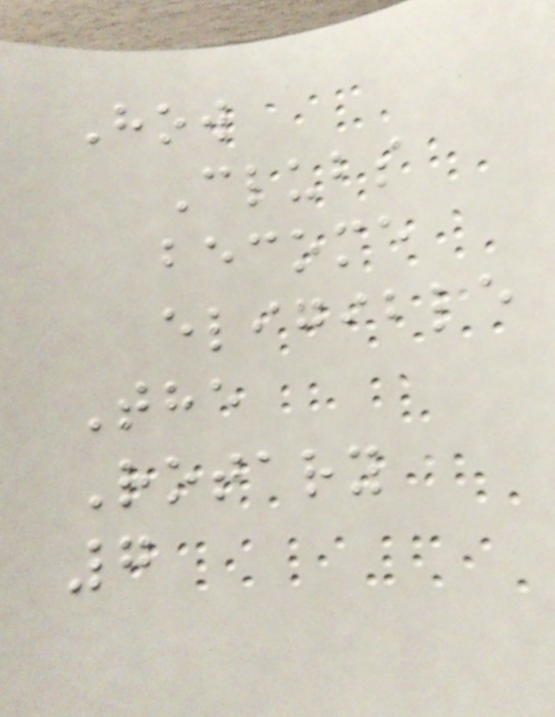How
Clubs
become
eligible
The
Rotary
7
